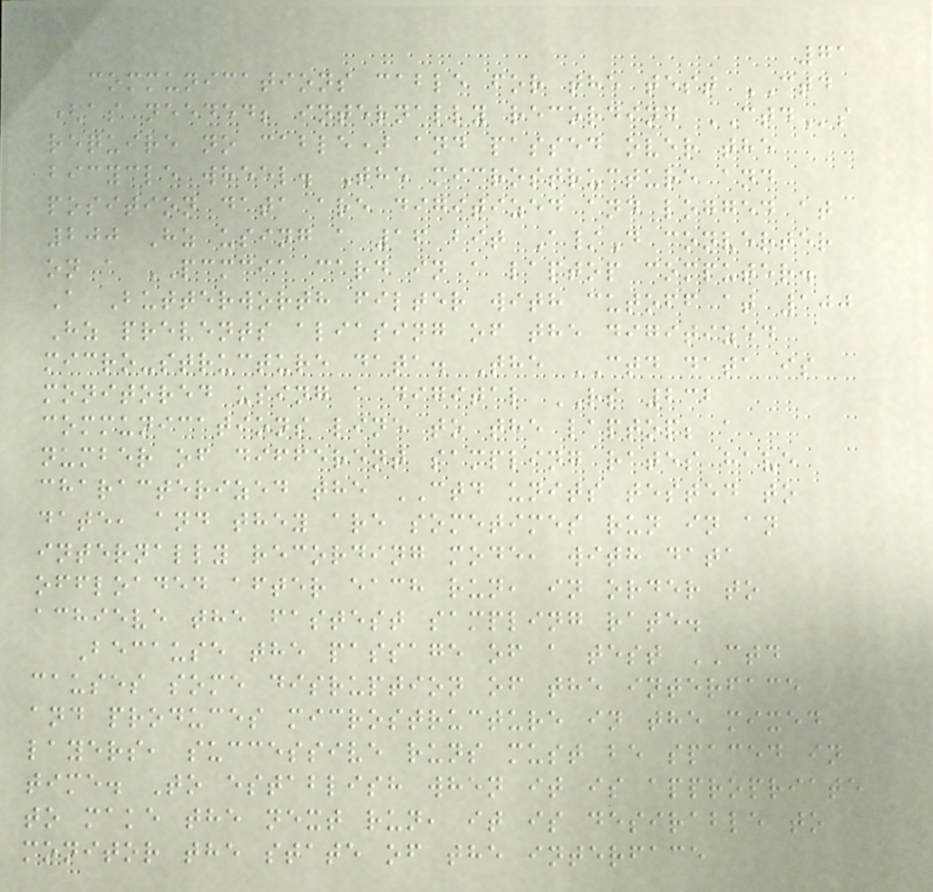71
communications cable for the test CTD
(as needed; internally recording CTDs
require no cable) and passed over the
bicycle wheel. The microstructure and
position data are digitized and logged at
200 Hz using a 16 bit A/D converter
on a PCMCIA card in a laptop computer.
A Butterworth filter with cutoff at 100
Hz prevents aliasing of the digitized
micro-structure data. The CTD data is
monitored using a digital RS 232
communications line to the laptop; a
number of different sampling rates have
characterized the CTD units tested to
date, and they are sometimes run in an
internally recording mode, with data
offloaded after each run, in order to
achieve the fastest sampling rate.
Because the passage of a test CTD
causes some disruption of the interface
and produces microstructure in the mixed
layers, successive runs must be spaced in
time. To establish when it is appropriate
to make the next run, it is desirable to
monitor the state of the interface
